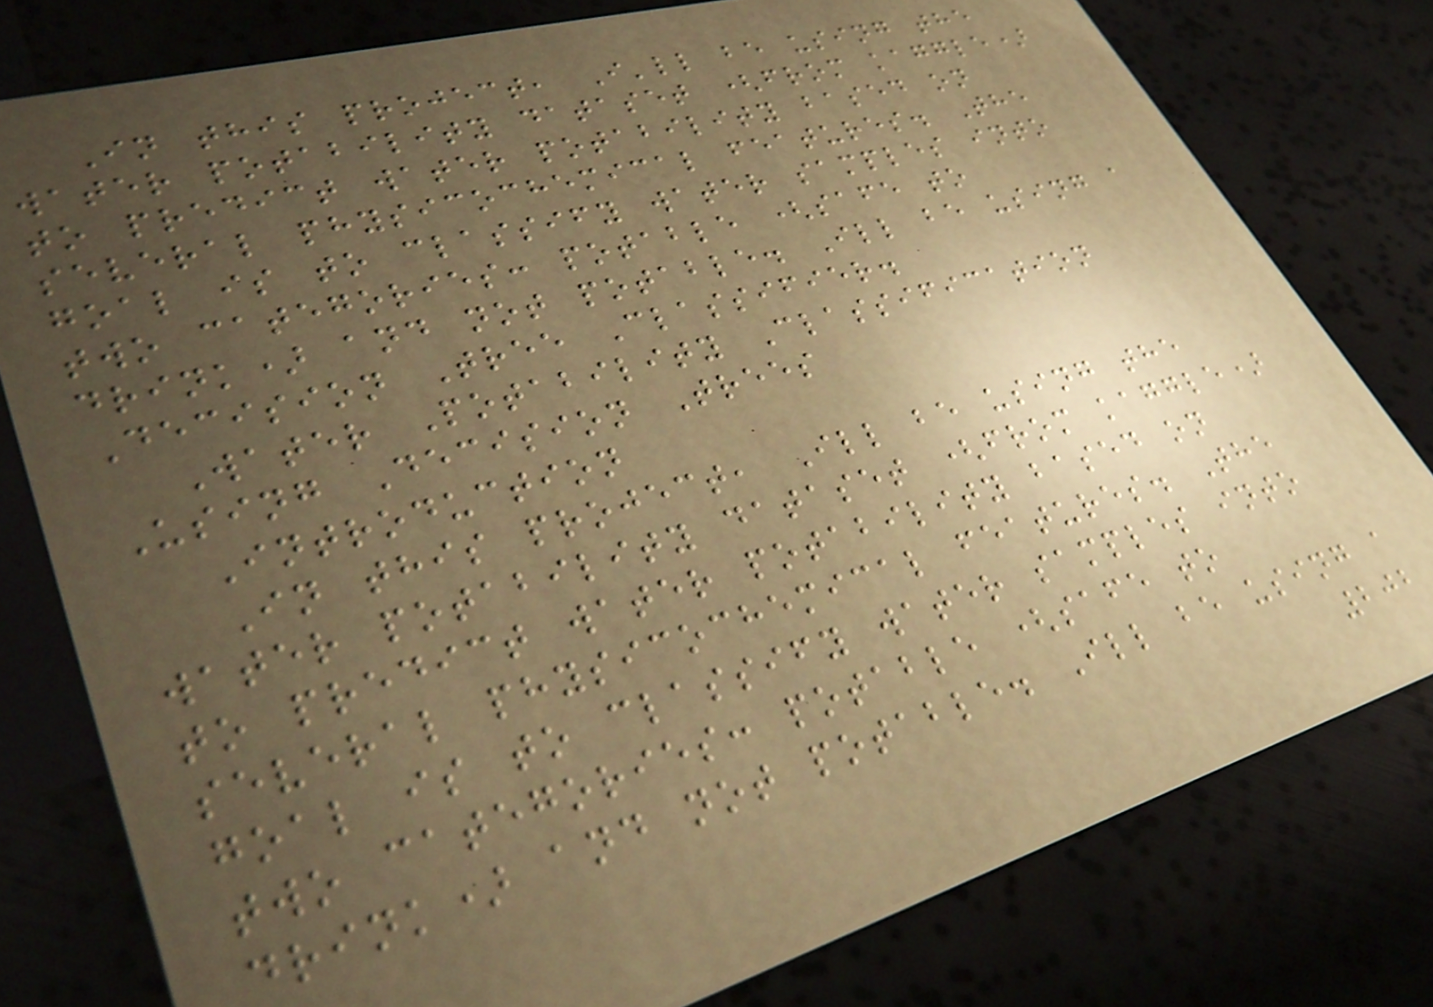In this project, I'll be using the
water potability dataset (from kaggle)
to predict water potability based on
several physicochemical features. The
goal is to classify water samples into
two categories: potable (safe to
drink) and not potable. Ill be using a
Decision Tree Classifier.
Water Potability Classification
Using Decision Trees
Introduction
In this project, Ill be using the
water potability dataset (from kaggle)
to predict water potability based on
several physicochemical features. The
goal is to classify water samples into
two categories: potable (safe to
drink) and not potable. Ill be using a
202
